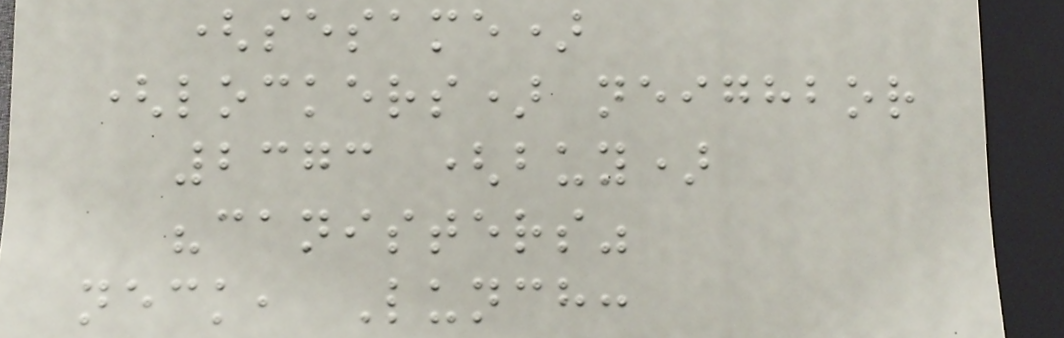(sesame)
(lockers) neighbor
2373 (buy)
"canisters"
neck, Lunch:
